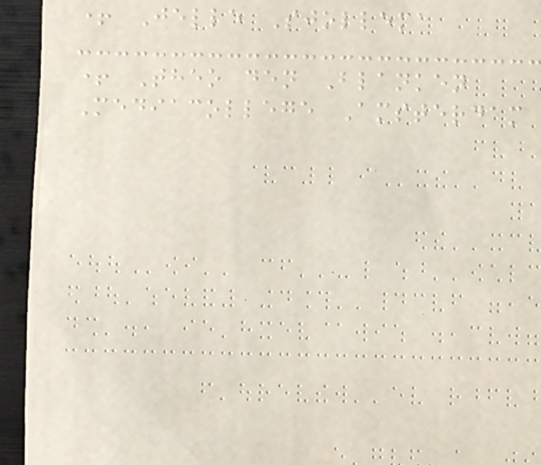+ Jelle Sjollema
+ Theo den Blanken
Mediacollege Amsterdam
